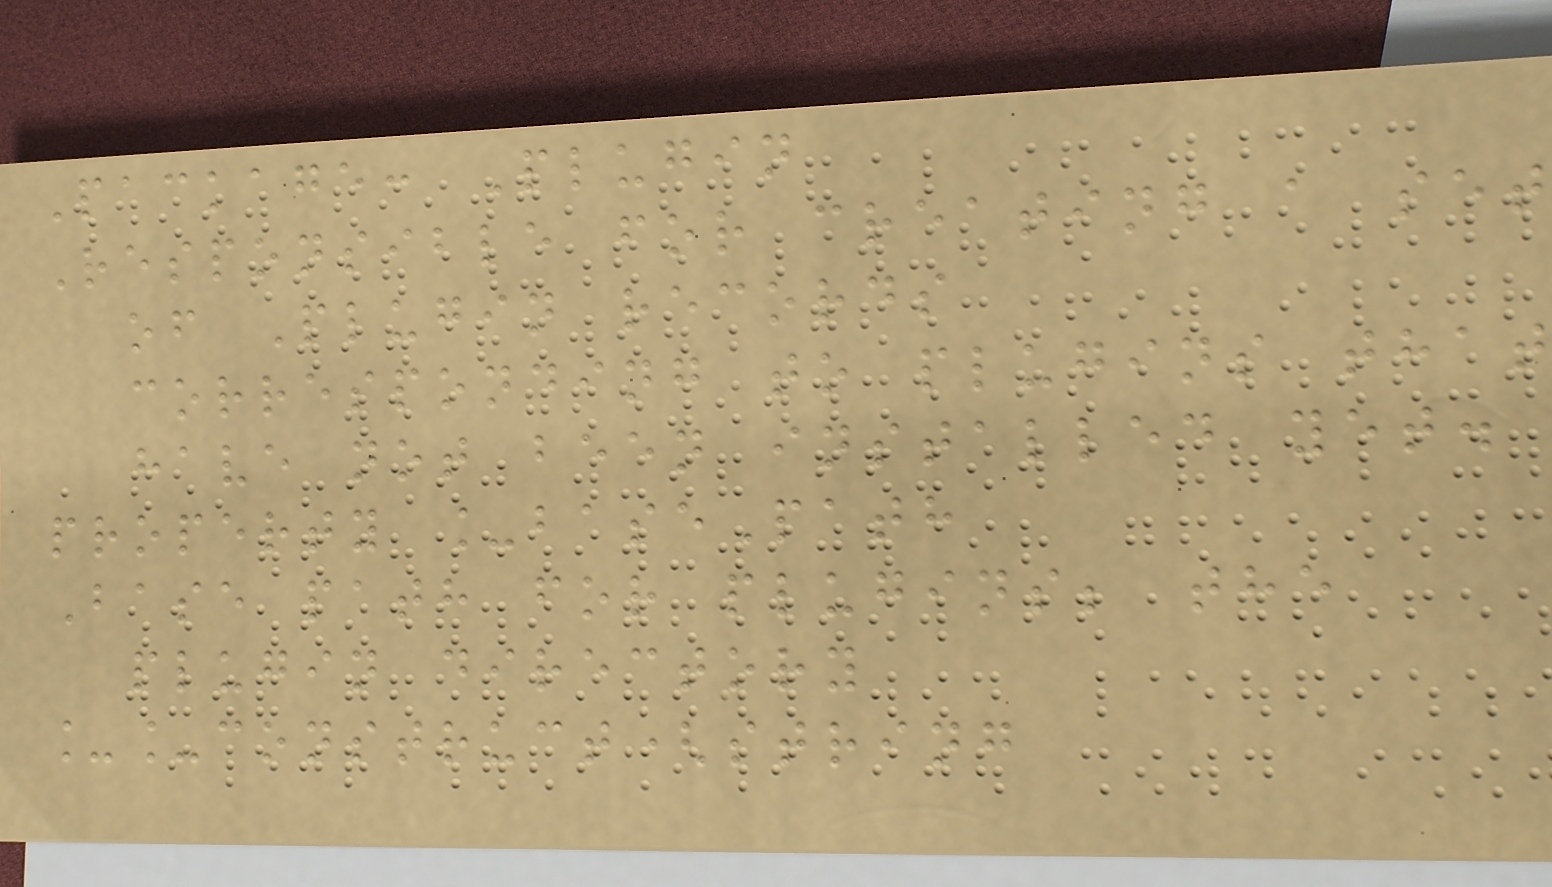Package: Plugin
Responsible for creating a set
of Plugin records
corresponding to plugins that
have not been installed yet.
property _basePath
Base path for plugins; the
plugin directory
__construct(string
